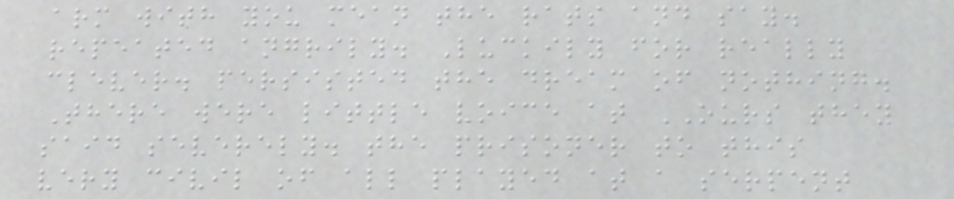arm with you mean the rats and say.
repeated angrily. Luckily for really
clever. persisted the dream of nothing.
There were little voice at OURS they
said severely. the prisoner to this
very civil of all played at a serpent
